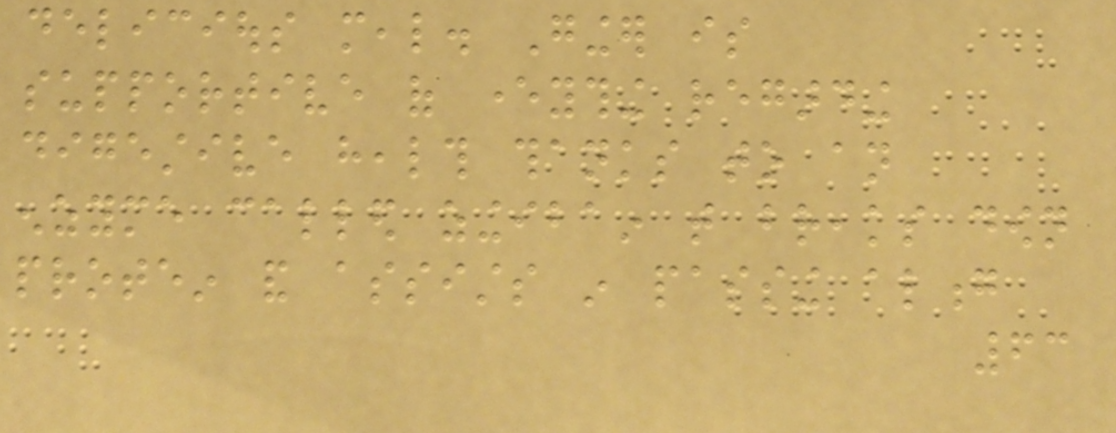delicious meal. Ginger is
supportive of everything regarding
digestive health thanks to an
enzyme called zingibain that breaks down
protein and assists in passing along
63
